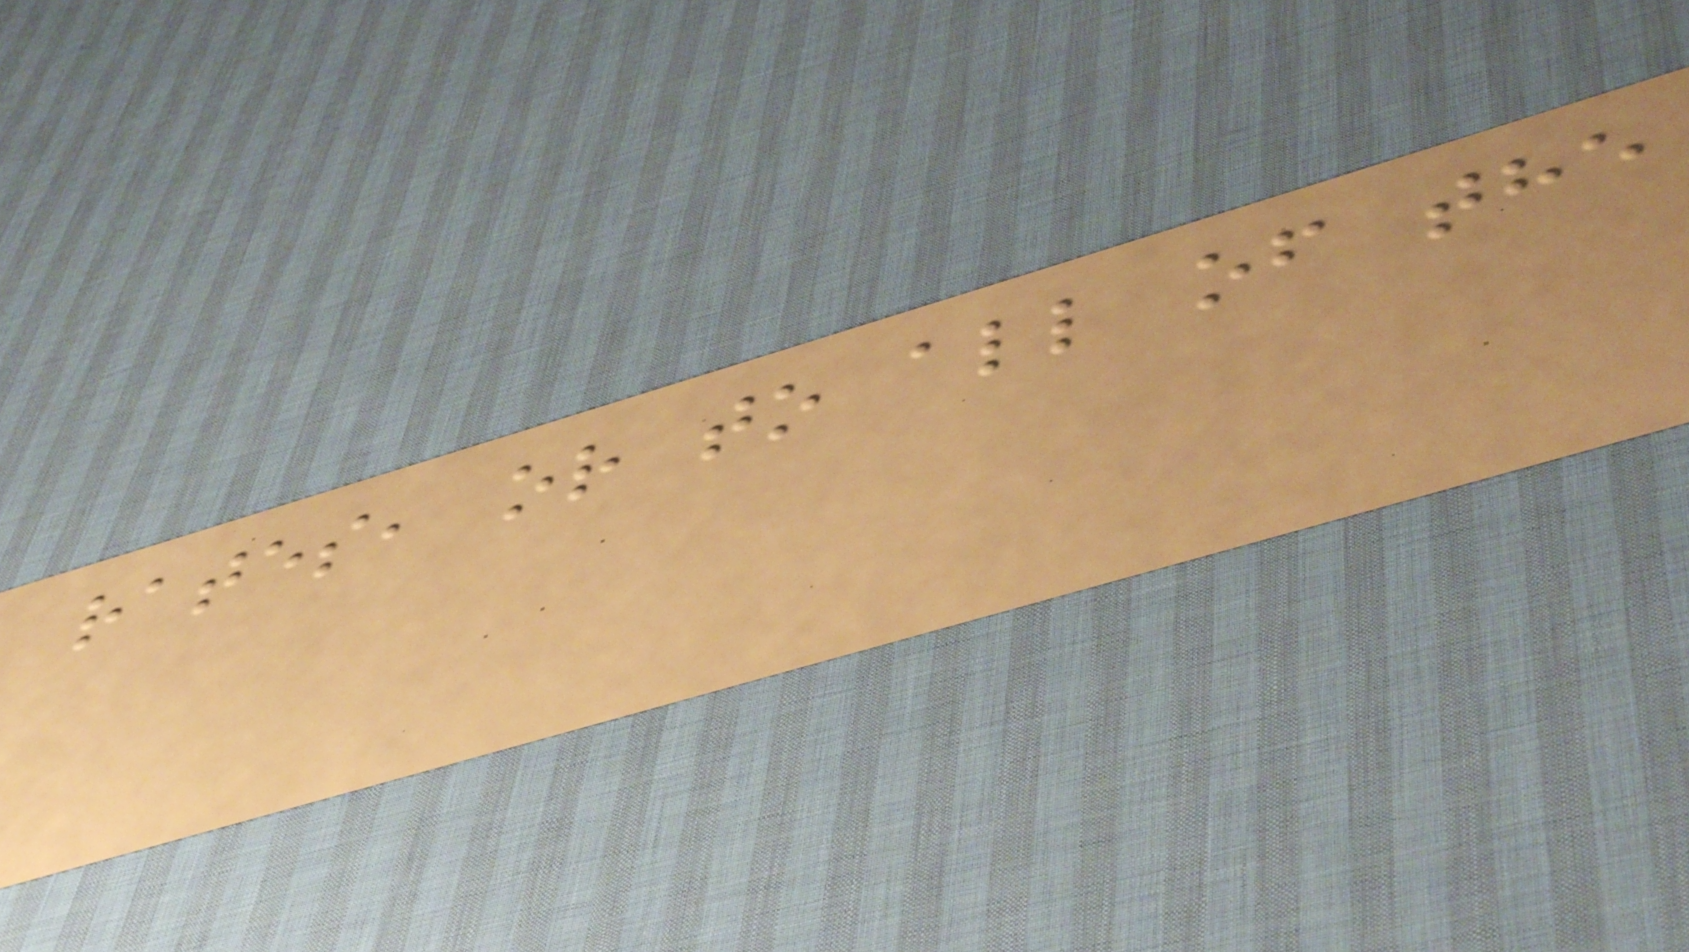rates, or to all of the
